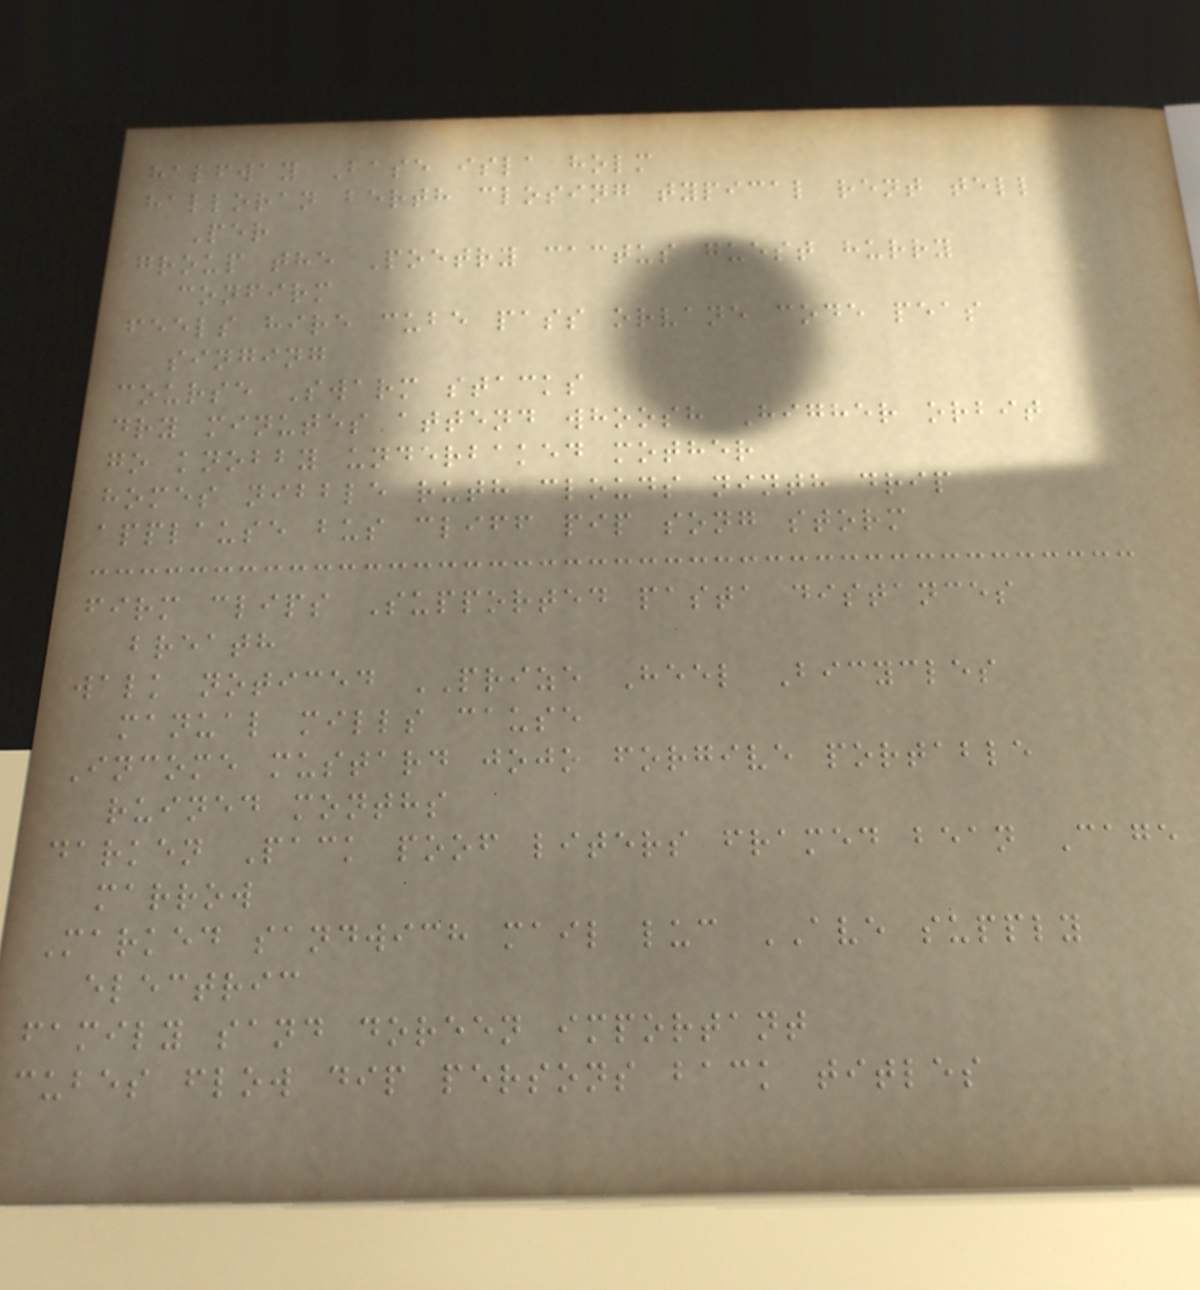halfway Base isla holm
halloran berth closing typical rent tell
Per
group the Poetry cactus guest hurry
confirm
feels hire cube pass orvane code peas
singing
course Swarm stacks
dry minutes attend whoosh Higher orbit
go knobby underbaked mother
homes nibble ruth clouds ninth drip
applause bus cliff pip song storm
firm clips Supported pasta distances
breath
walk noticed PRIZE Heel Bicycles
manual mills cause
Income mustard jojo forgive portable
ruined months
darken Pack poof liters framed bean Cage
marrow
Marked sandwich mail luc AVE supply
electric
family sand doreen important
cubes flow dip persons back titles
